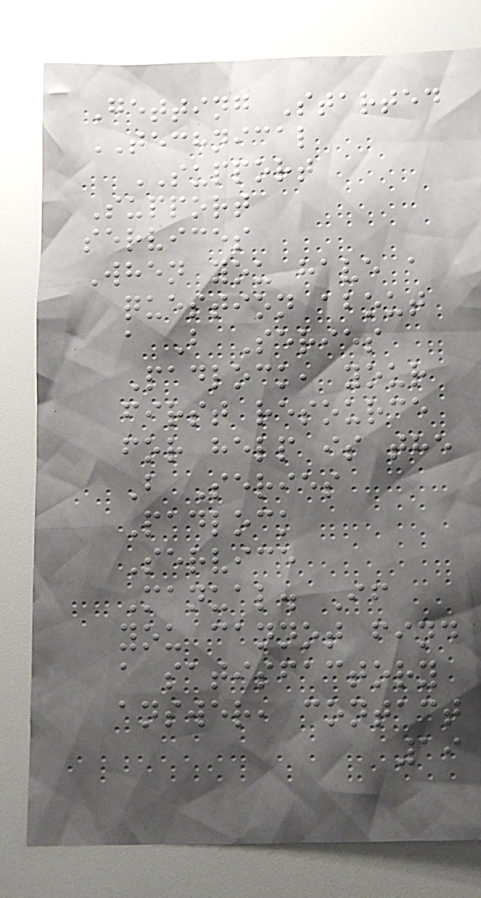Getting Started
TECHNICAL
SUPPORT
Support
services
When you have a
question about
a B Series
Padlock, your
first resource
for help is the
B Series
Padlock
Service
Manual. If
you cannot find
a satisfactory
answer, contact
19
